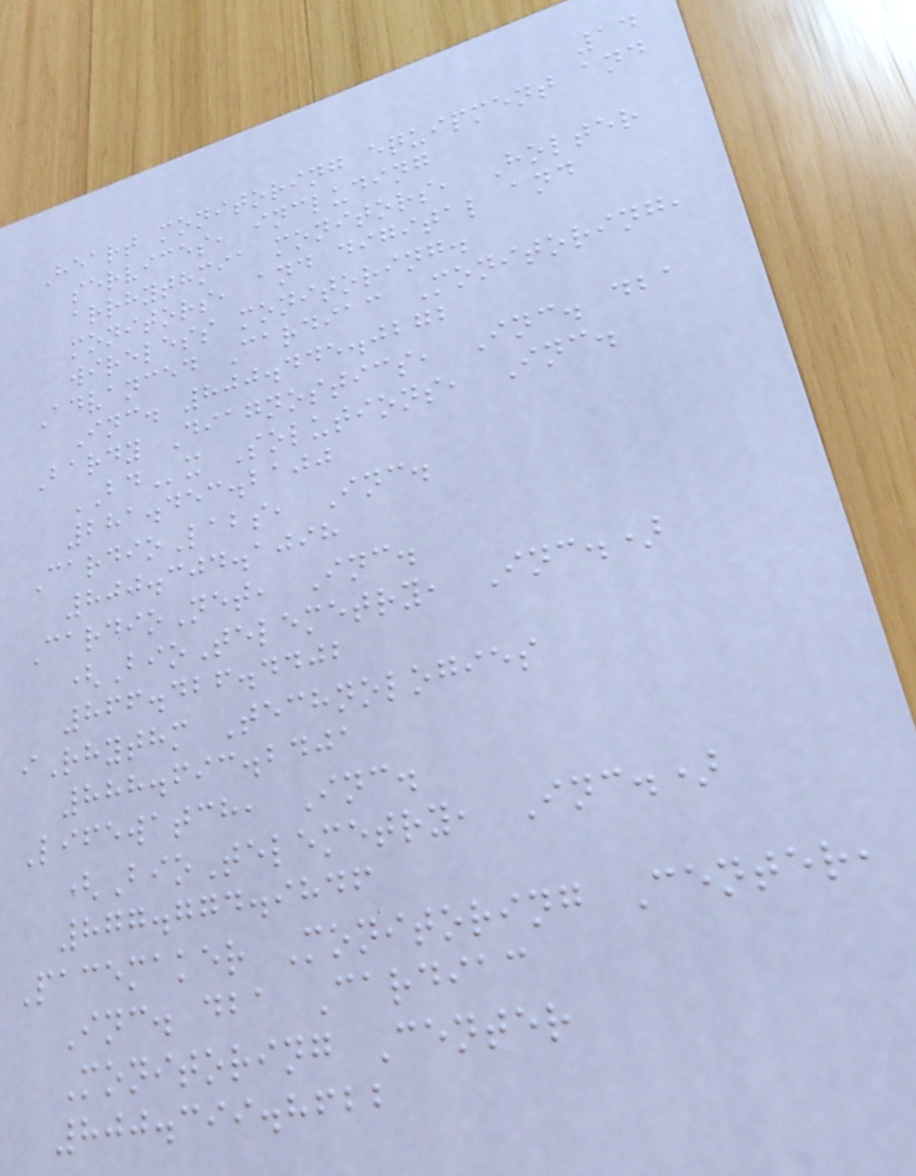14
Heart monitoring equipment and
services, including
arrhythmia monitors, Holter
monitors, and digital and
wireless monitoring.
Advanced Cardiac Monitoring,
Inc. 800.445.0272
Bardy Diagnostics, Inc. dba
BDx Solutions, Inc.
281.453.2100
CardioLabs, Inc.
800.304.1098
CardioNet, Inc.
(BioTelemetry, Inc.)
866.426.4402
iRhythm Technologies
888.693.2401
Lifewatch, Inc.
(BioTelemetry, Inc.)
877.774.9846
Pacemaker Monitoring Center,
Inc. dba Cardiac
Monitoring Center
800.399.8622
